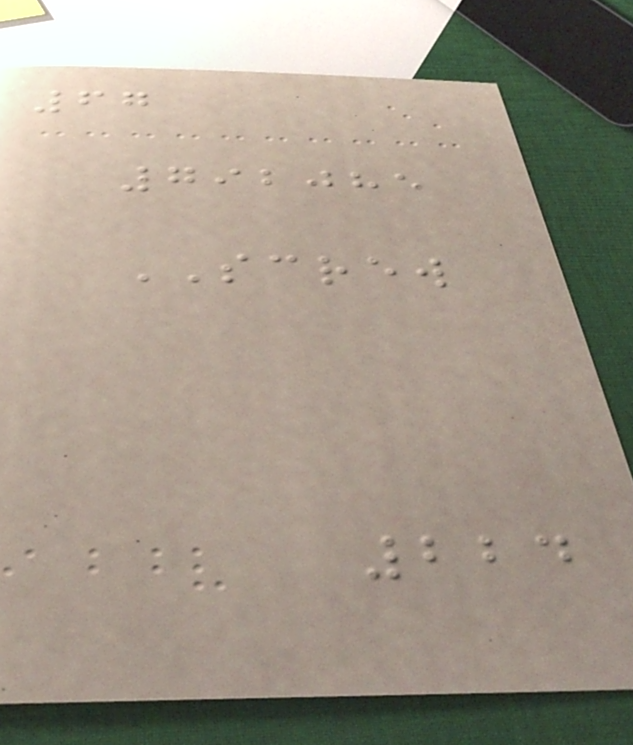67
792085
SCREW
224
